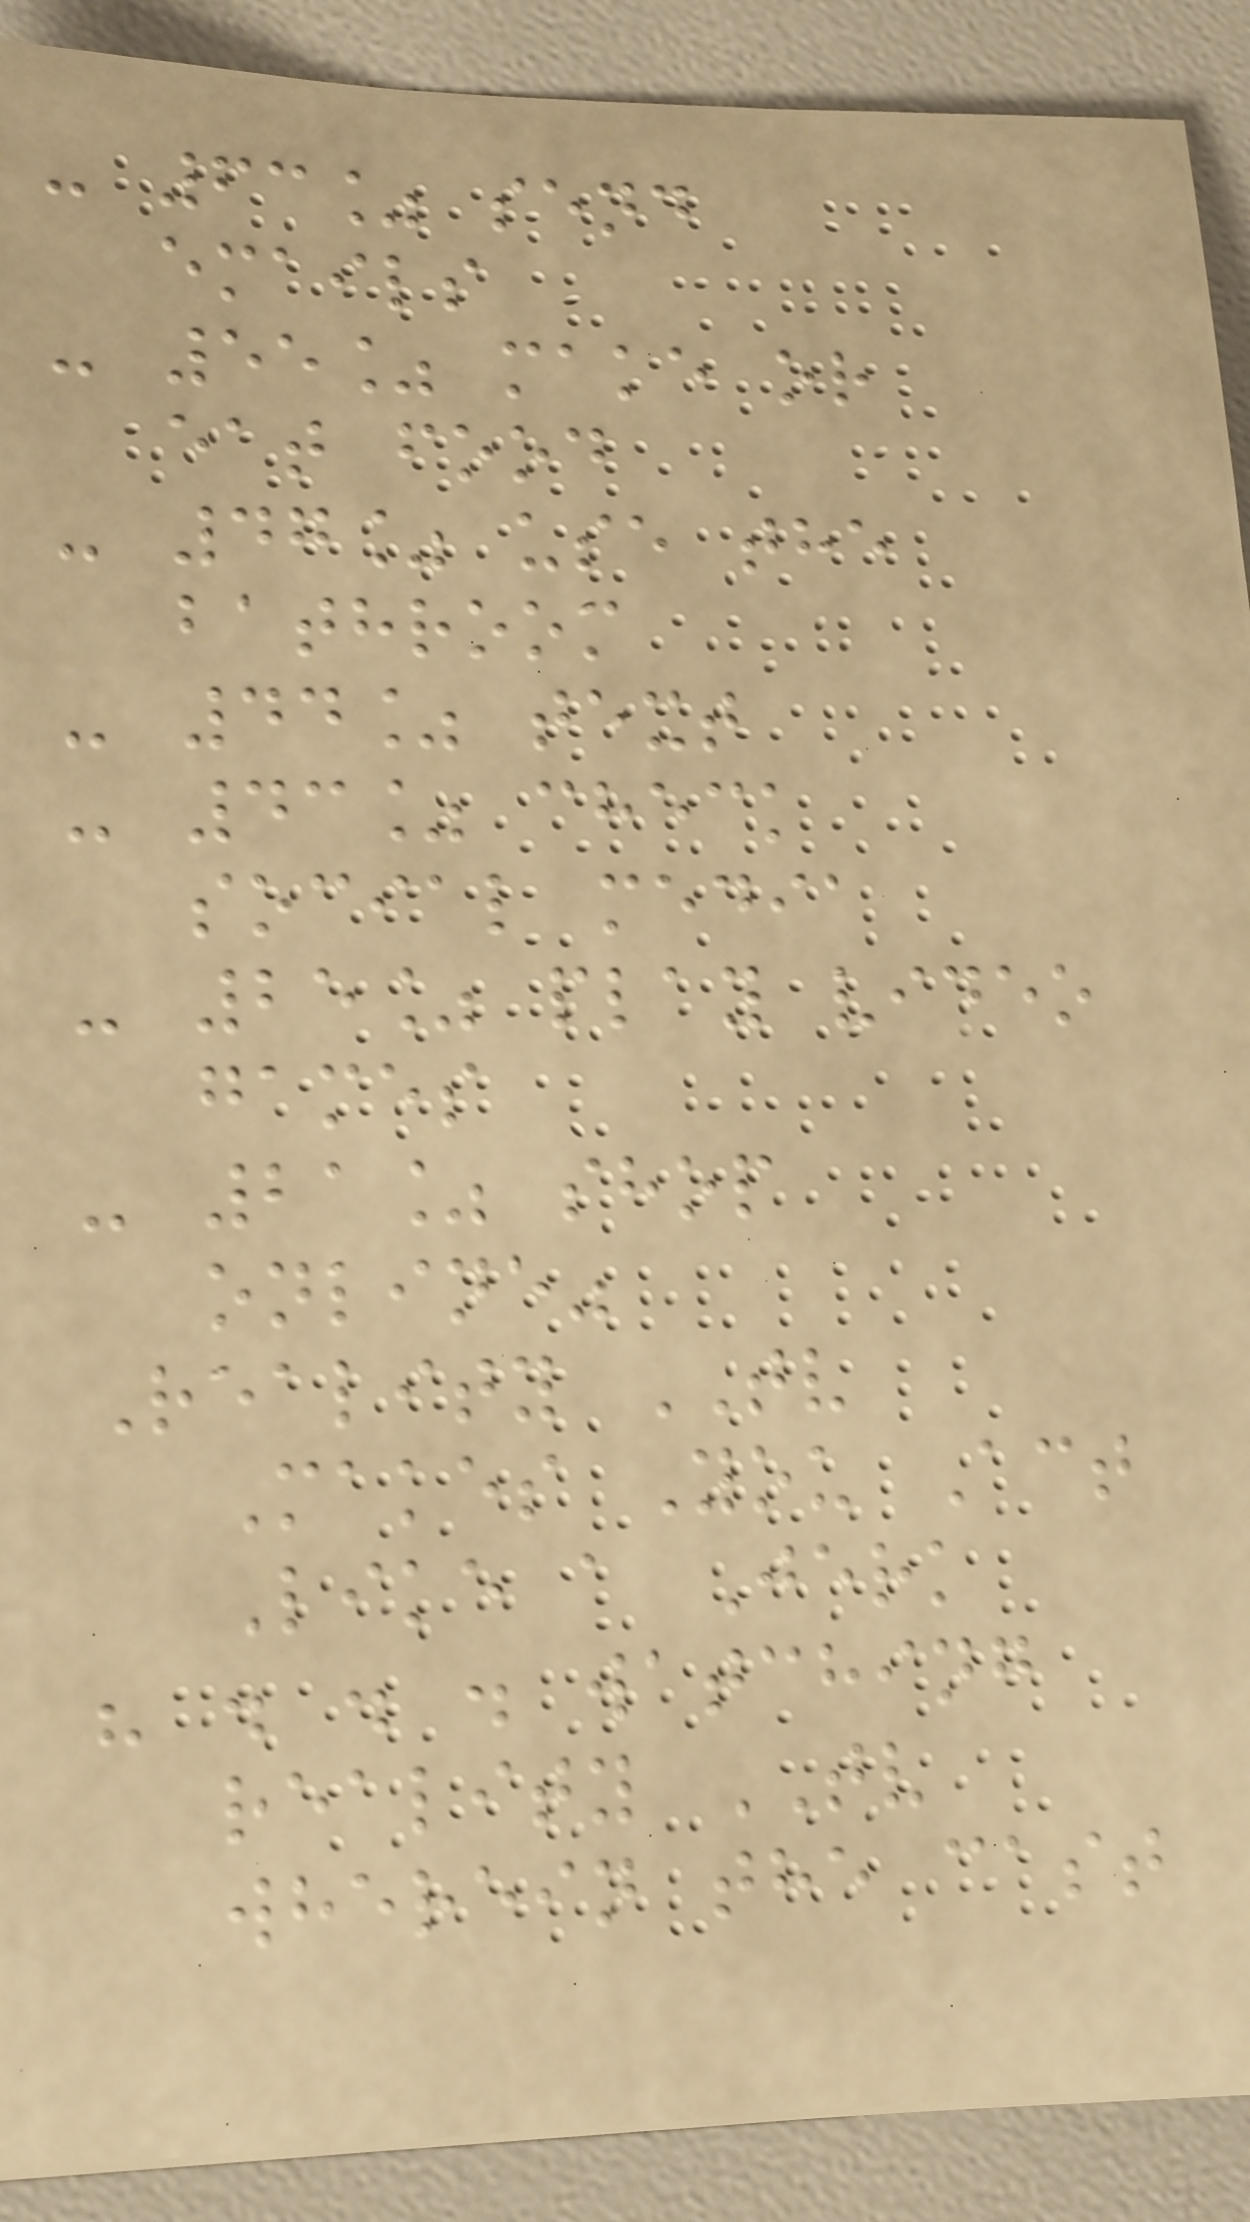- 63% send
emails
- 55% make or
eat food
- 47% use the
bathroom
- 44% text
- 43% check
social media
- 25% play video
games
- 21% shop
online"
Reality TV
Makes You Act
Like a Jerk
" . . . watching
reality TV
wherein the cast
